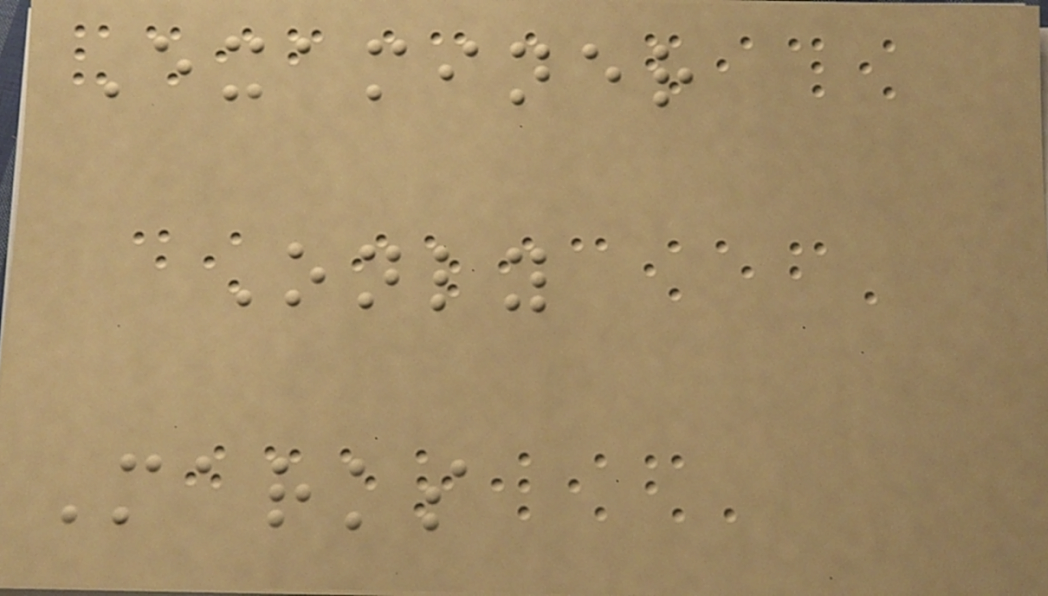Examiner
Only
Marks
